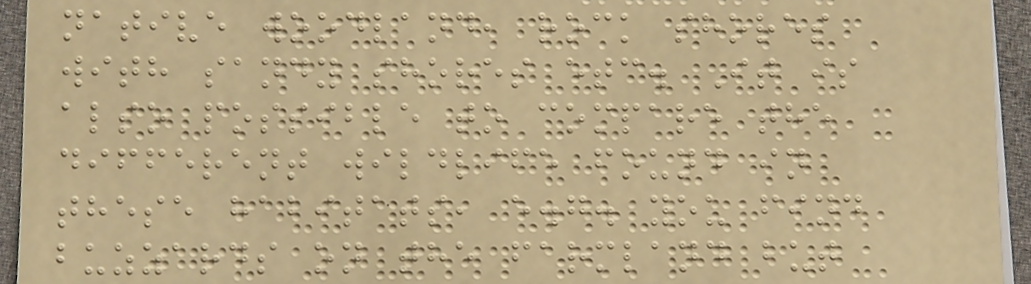native woodland, rock shores
with sandy shores etc. It is
also possible to compare the
different wildlife found in
these habitats, e.g. you find
buzzards on the farmland but
